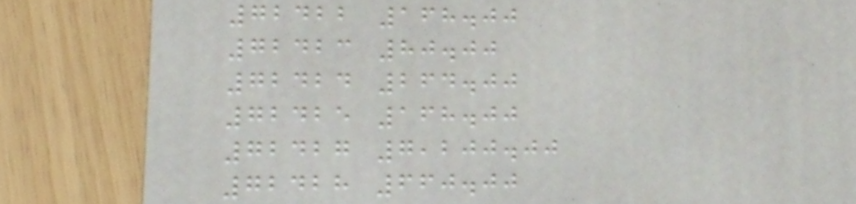72422 168.00
72423 80.00
72424 264.00
72425 168.00
72427 7,200.00
72428 660.00
